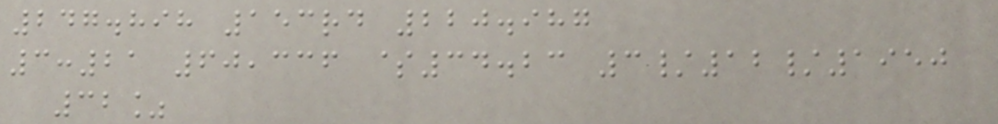247.898 153rd 220.987
3:21 60,336 $34.23 3/12/1950
32%
